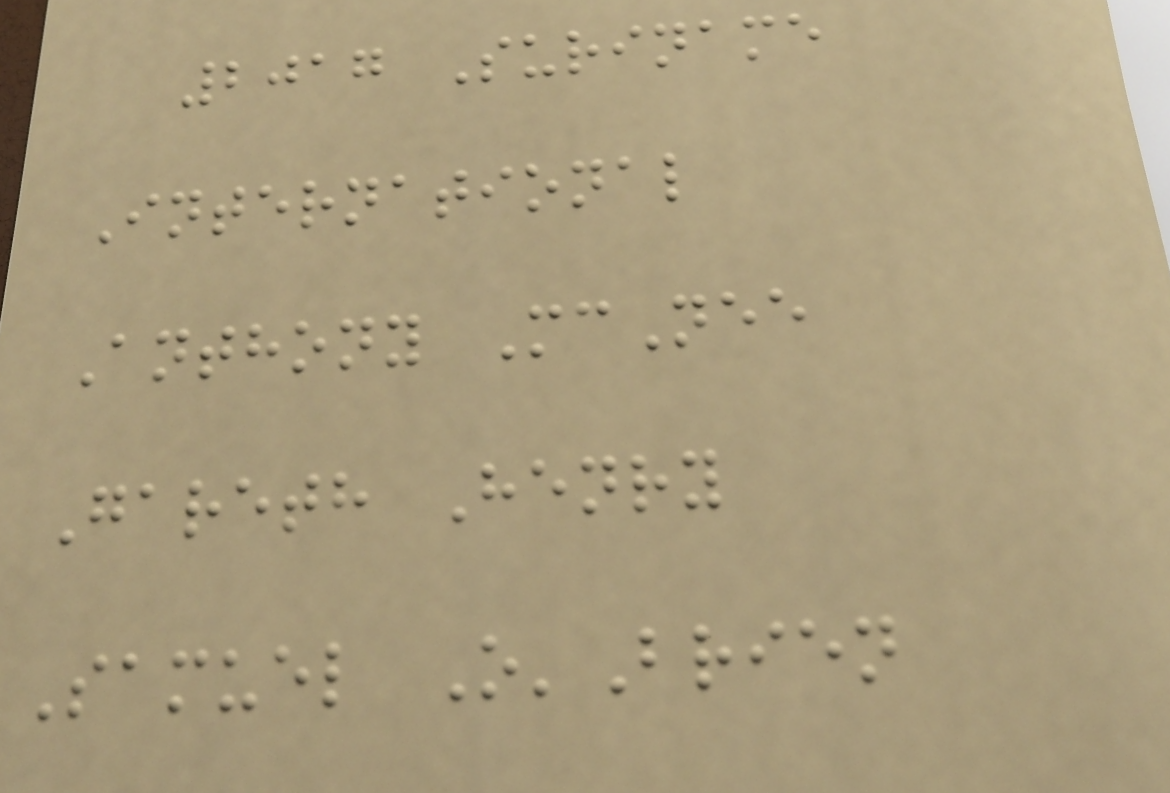2017 Suriname
International
Anthony McNee
Gareth Henry
Samuel O'Brien
